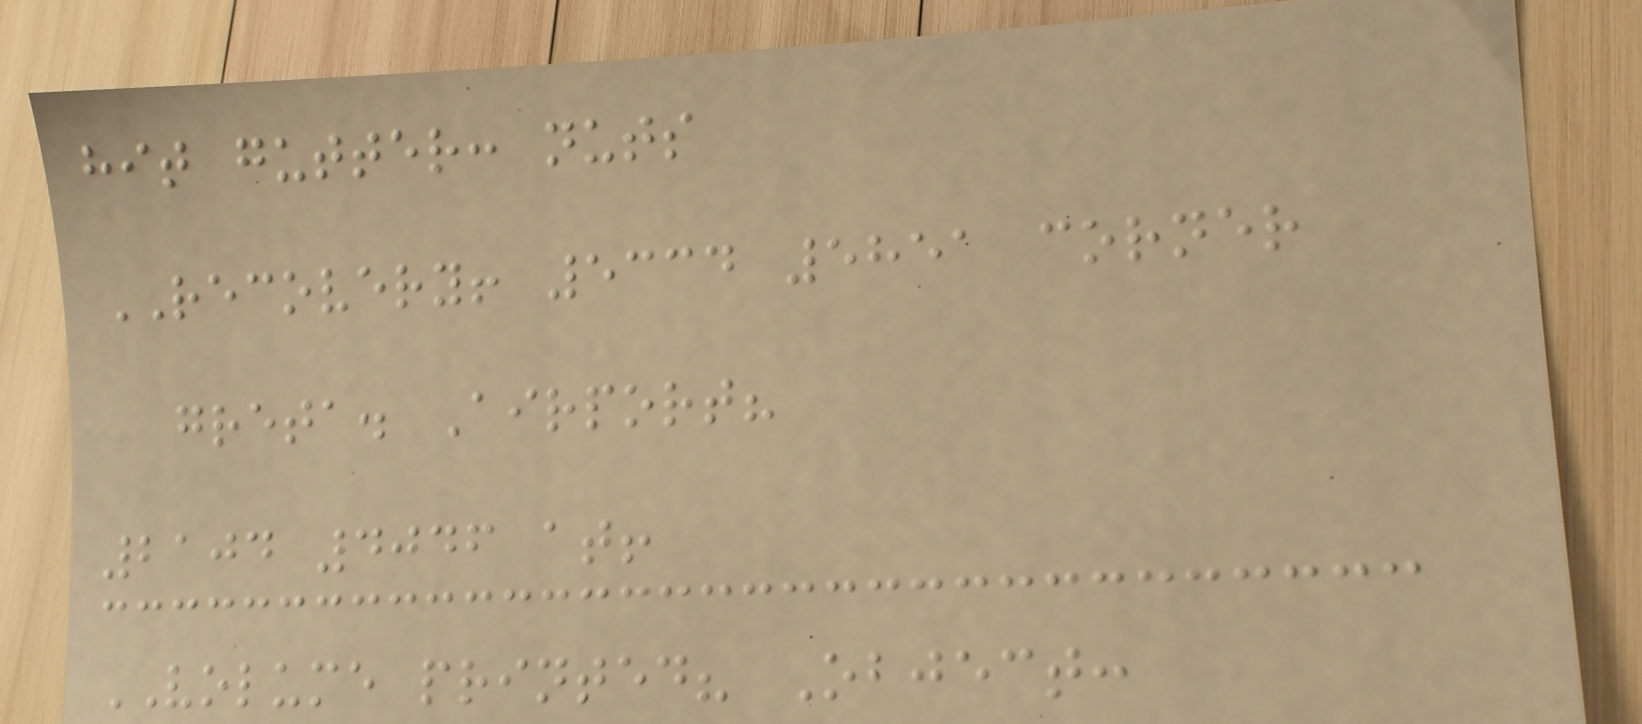hit gutter: nuts
RECOVERY! 5334 5851 corner
greta. Airport?
2104 4046 at!
VOLUME printed? Object:
